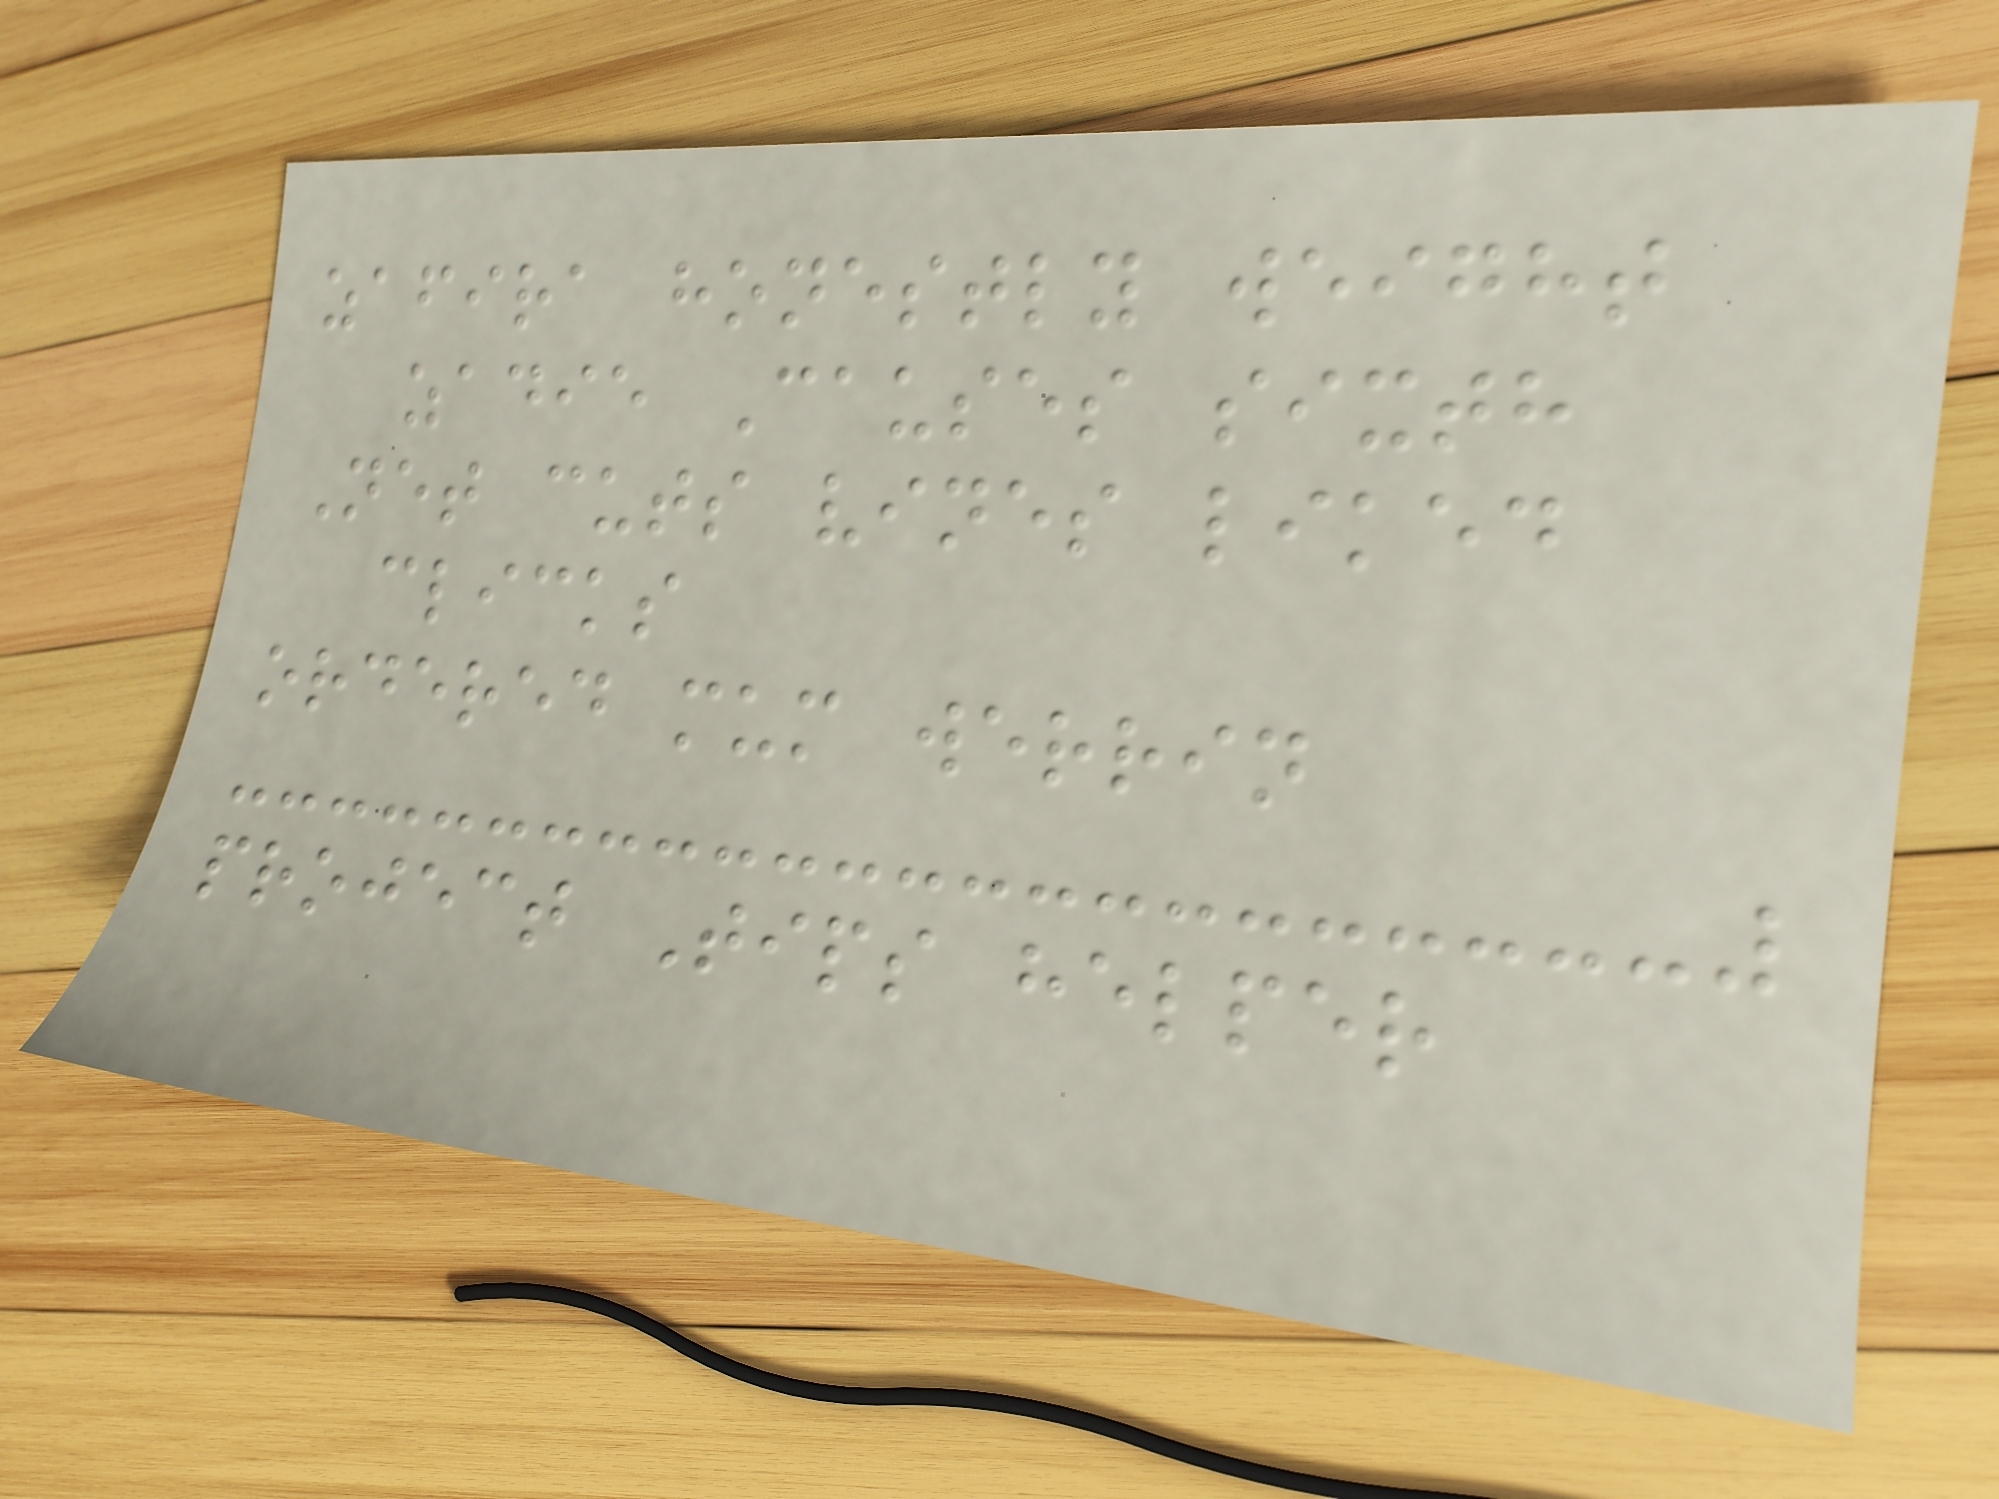zafira honestly weight
zadie Causes sixth
Net cuts vines liked
clicks
ordered mum werrin
project Tips helper
